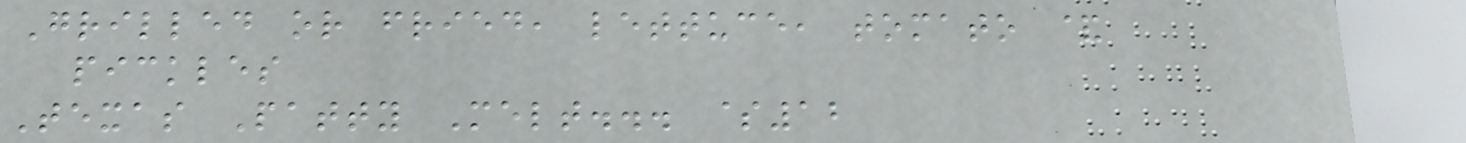Grilled or fried, lettuce, tomato &
pickles
Texas Patty Melt... $12
